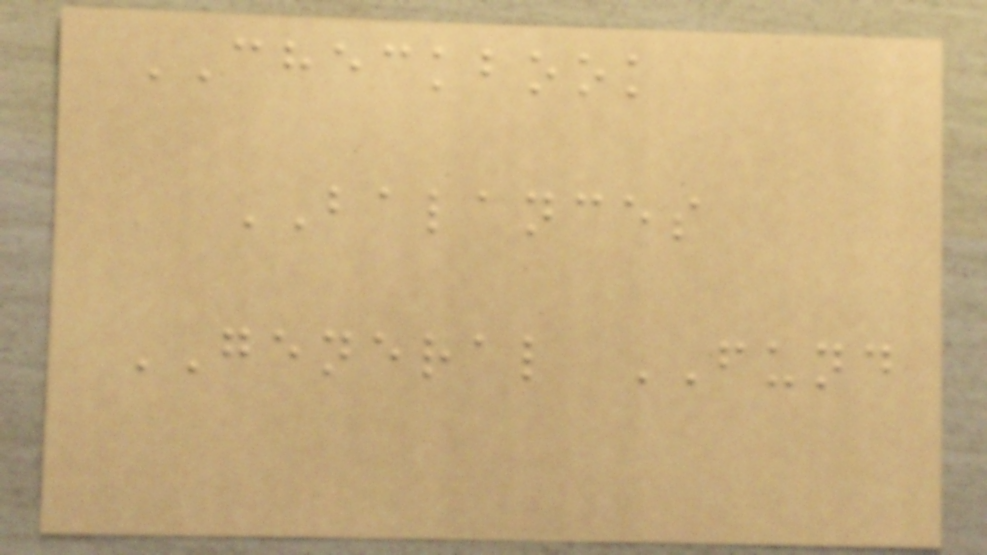CHECKBOOK
BALANCES
GENERAL FUND
